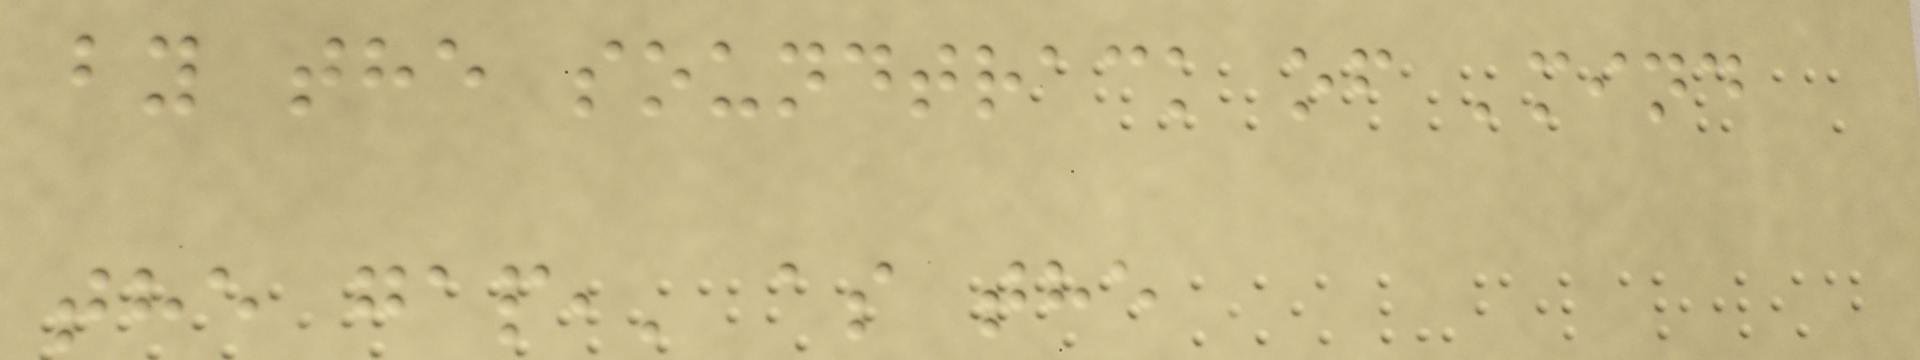by the soundtrack of 'mind
the gap,' as the
